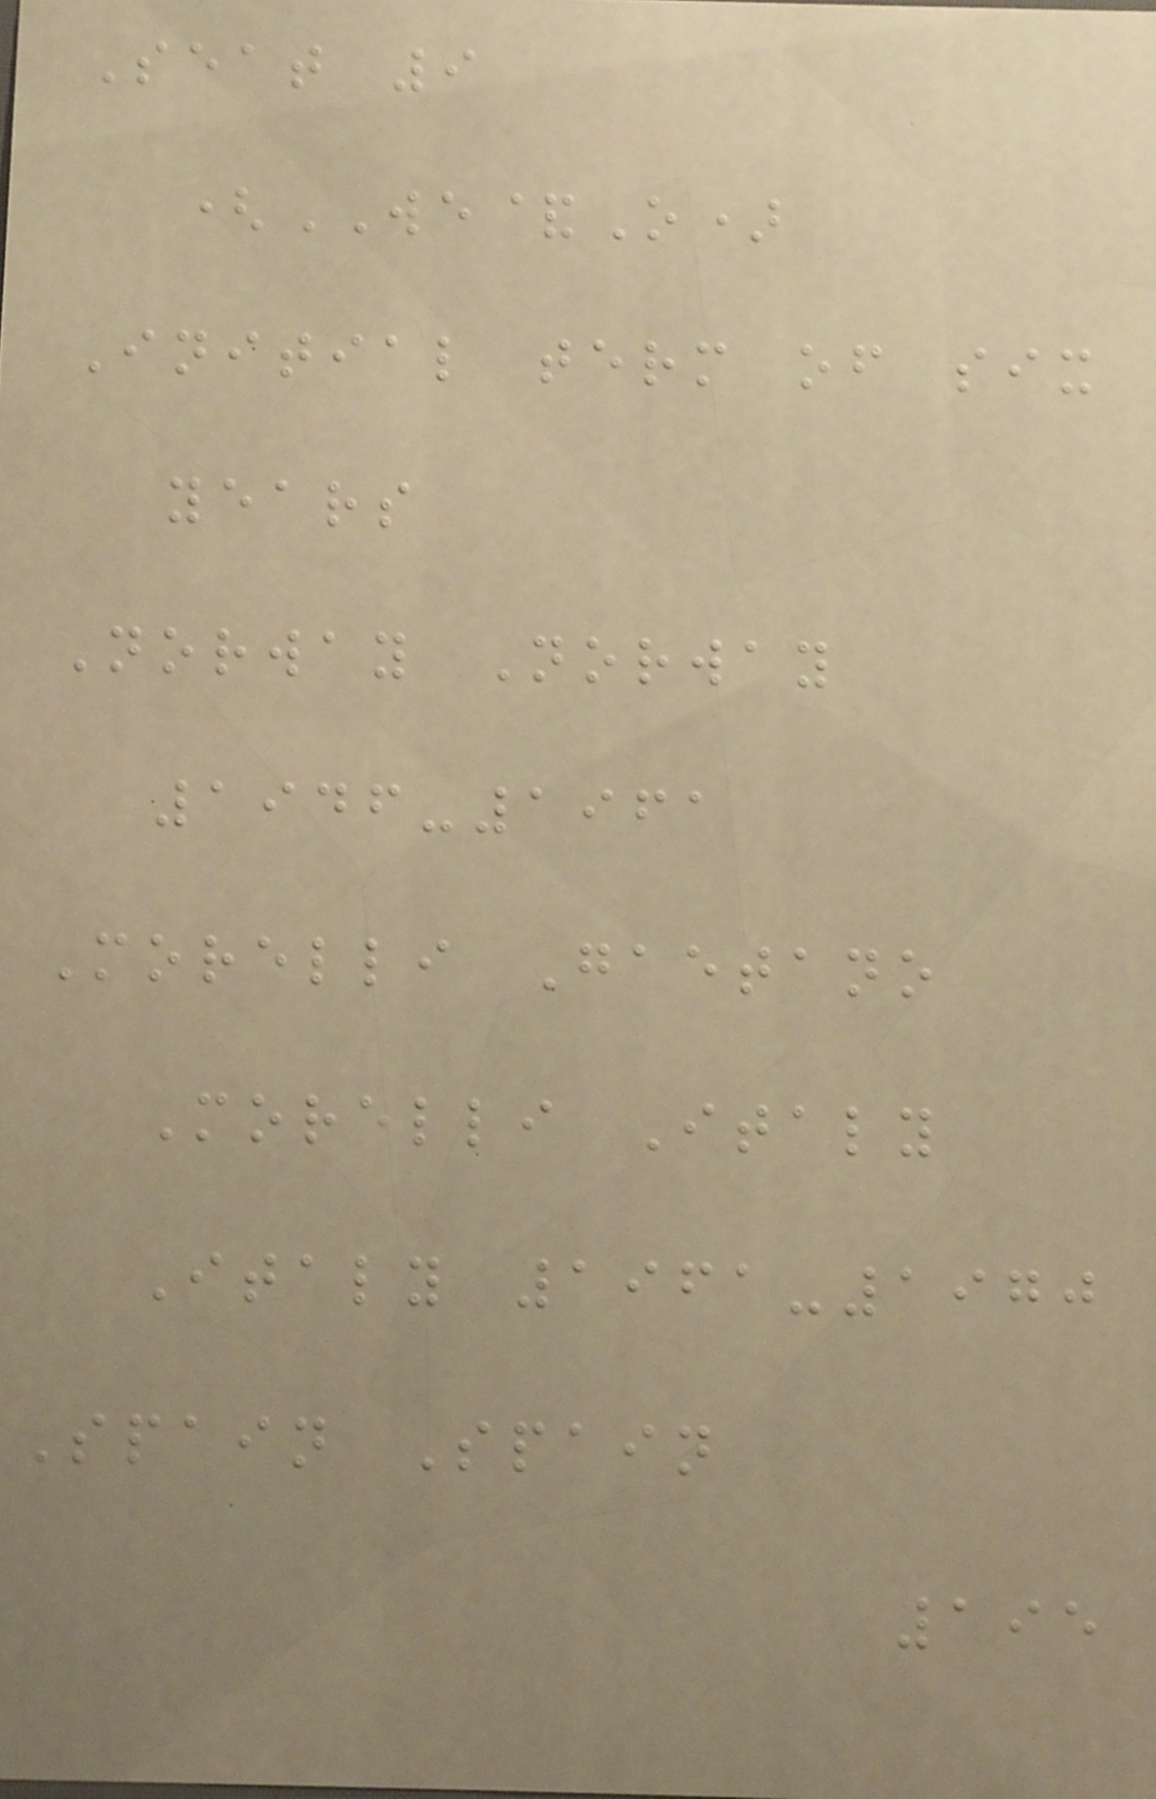Seat 9
(WE&O)
Initial term of six
years
Norway Norway
1946-1961
Morelli Gaetano
Morelli Italy
Italy 1961-1970
Spain Spain
195
